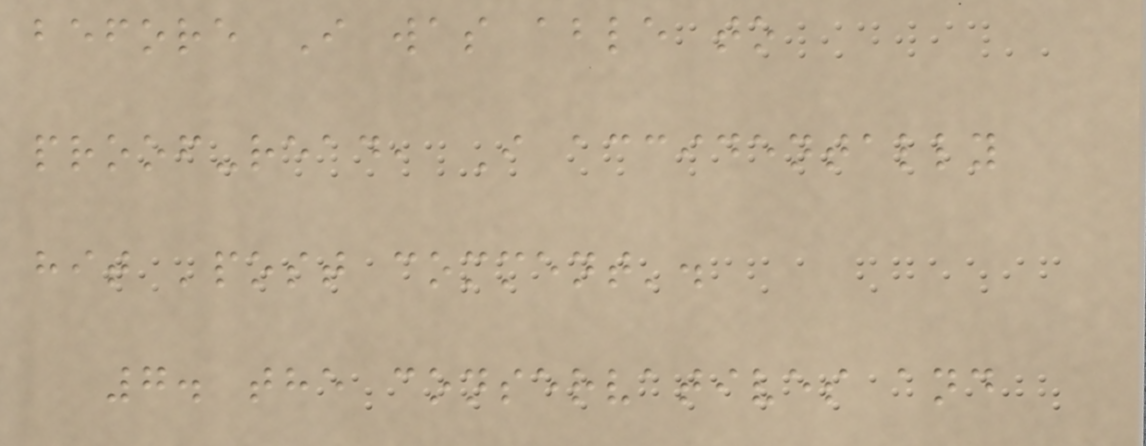before I was able to
proof-read, I accidentally
hit 'post comment'.
7. the conservatives and
